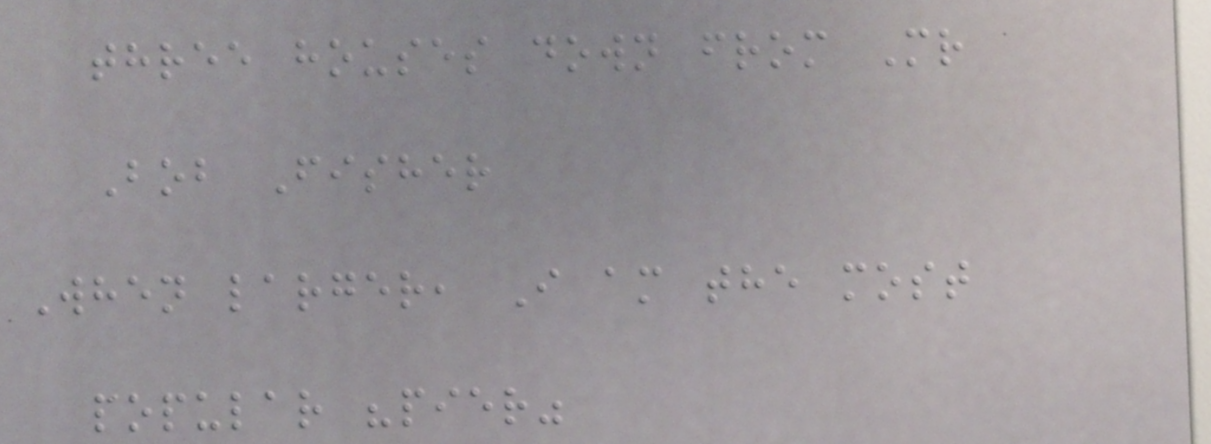three houses down from Mr
Bob Fisher
When larger, I am the most
popular "pier"
